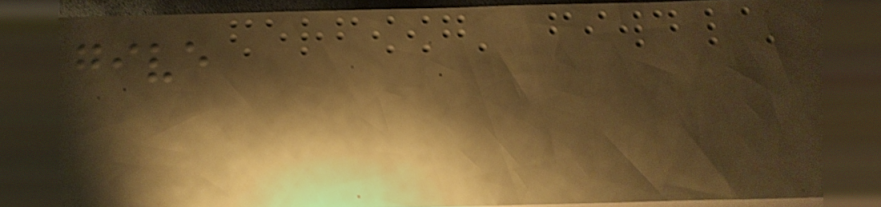give
